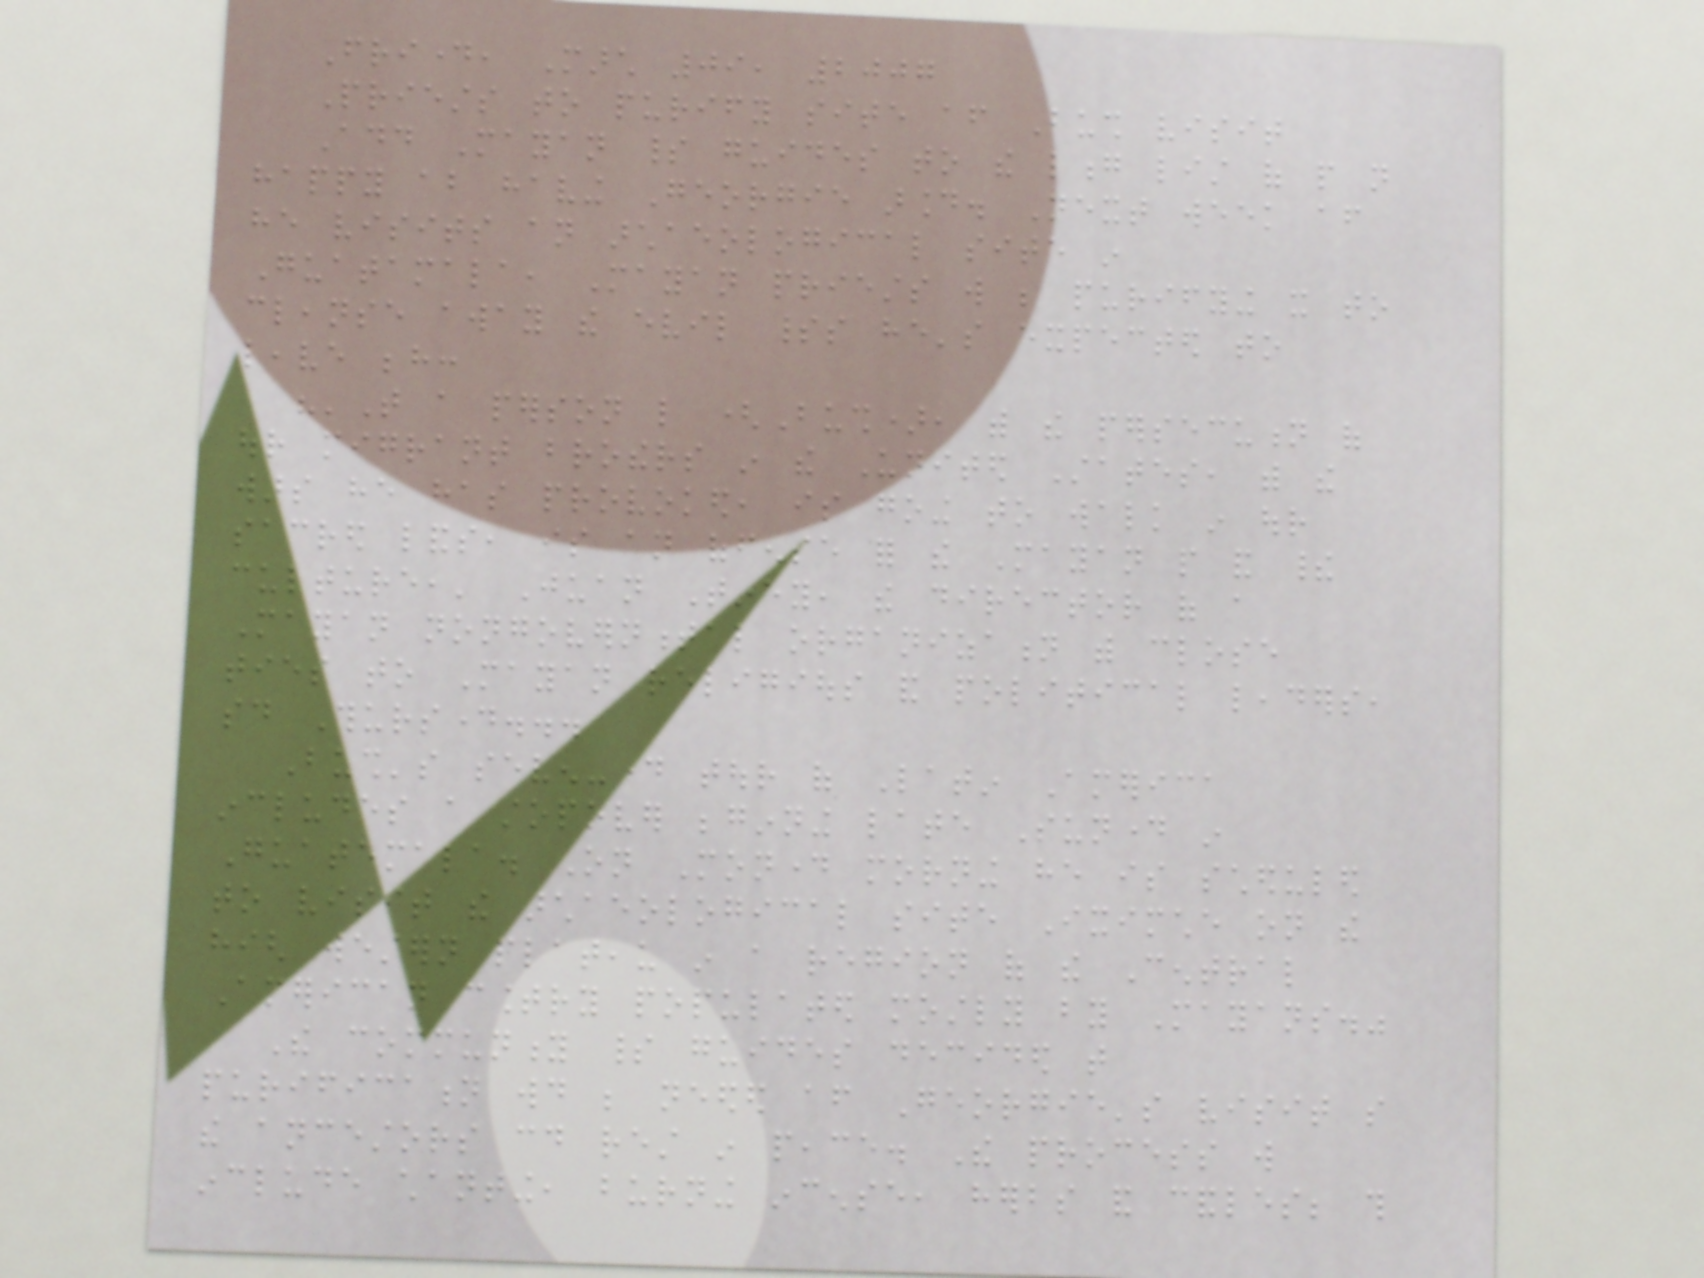Friday, March 09, 2007
Priests to purify site after Bush visit
Add Mayan spirit guides to the long list of people not
happy about having Georgie around. Next week after
he visits an archaeological site in
Guatamala, Mayan priests will be purifying it to
cleanse away the evil spirits he's expected to
leave behind:
"'That a person like (Bush), with the persecution of
our migrant brothers in the United States, with the
wars he has provoked, is going to walk in our
sacred lands, is an offense for the Mayan people and their
culture,' Juan Tiney, the director of a
Mayan nongovernmental organization with close
ties to Mayan religious and political leaders,
said Thursday...
Bush's seven-day tour of Latin America
includes a stopover beginning late Sunday in
Guatemala. On Monday morning he is scheduled
to visit the archaeological site Iximche on the
high western plateau in a region of the Central
American country populated mostly by Mayans."
The community spirit guides decided that
purification would be needed after Georgie's visit so
the ancestors could rest in peace. The process will
include chanting, burning incense, herbs and candles; this
